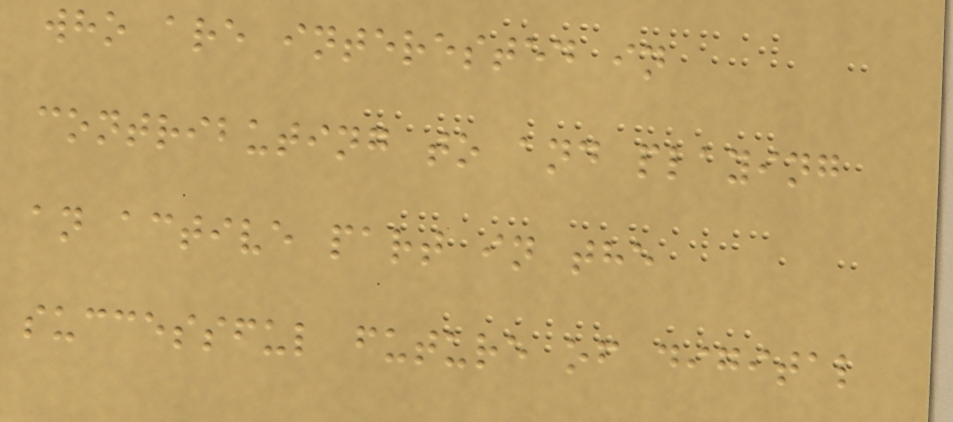who are interested in
contributing to and playing
an active part in the
successful future of digital
